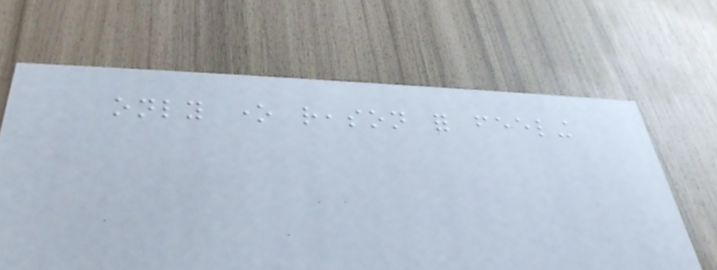only one reason for feeling
